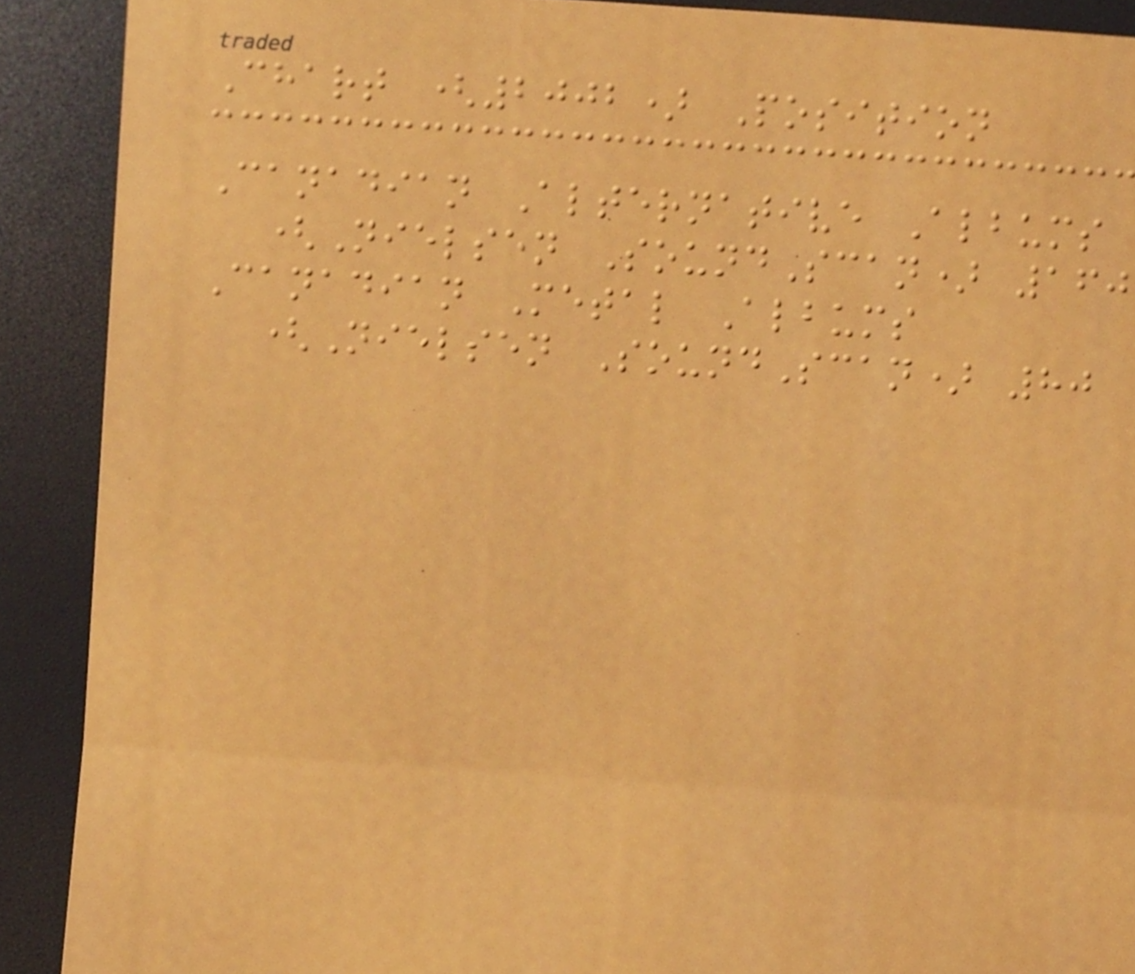Chart (2002) Position
Canadian Alternative Albums
(Nielsen SoundScan) 160
Canadian Metal Albums
(Nielsen SoundScan) 80
